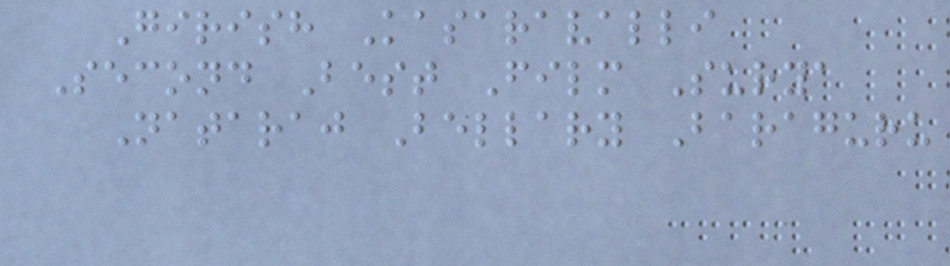Girish Kasaravalli
Second Best Film Surya
Nataraj Bellary Baraguru
